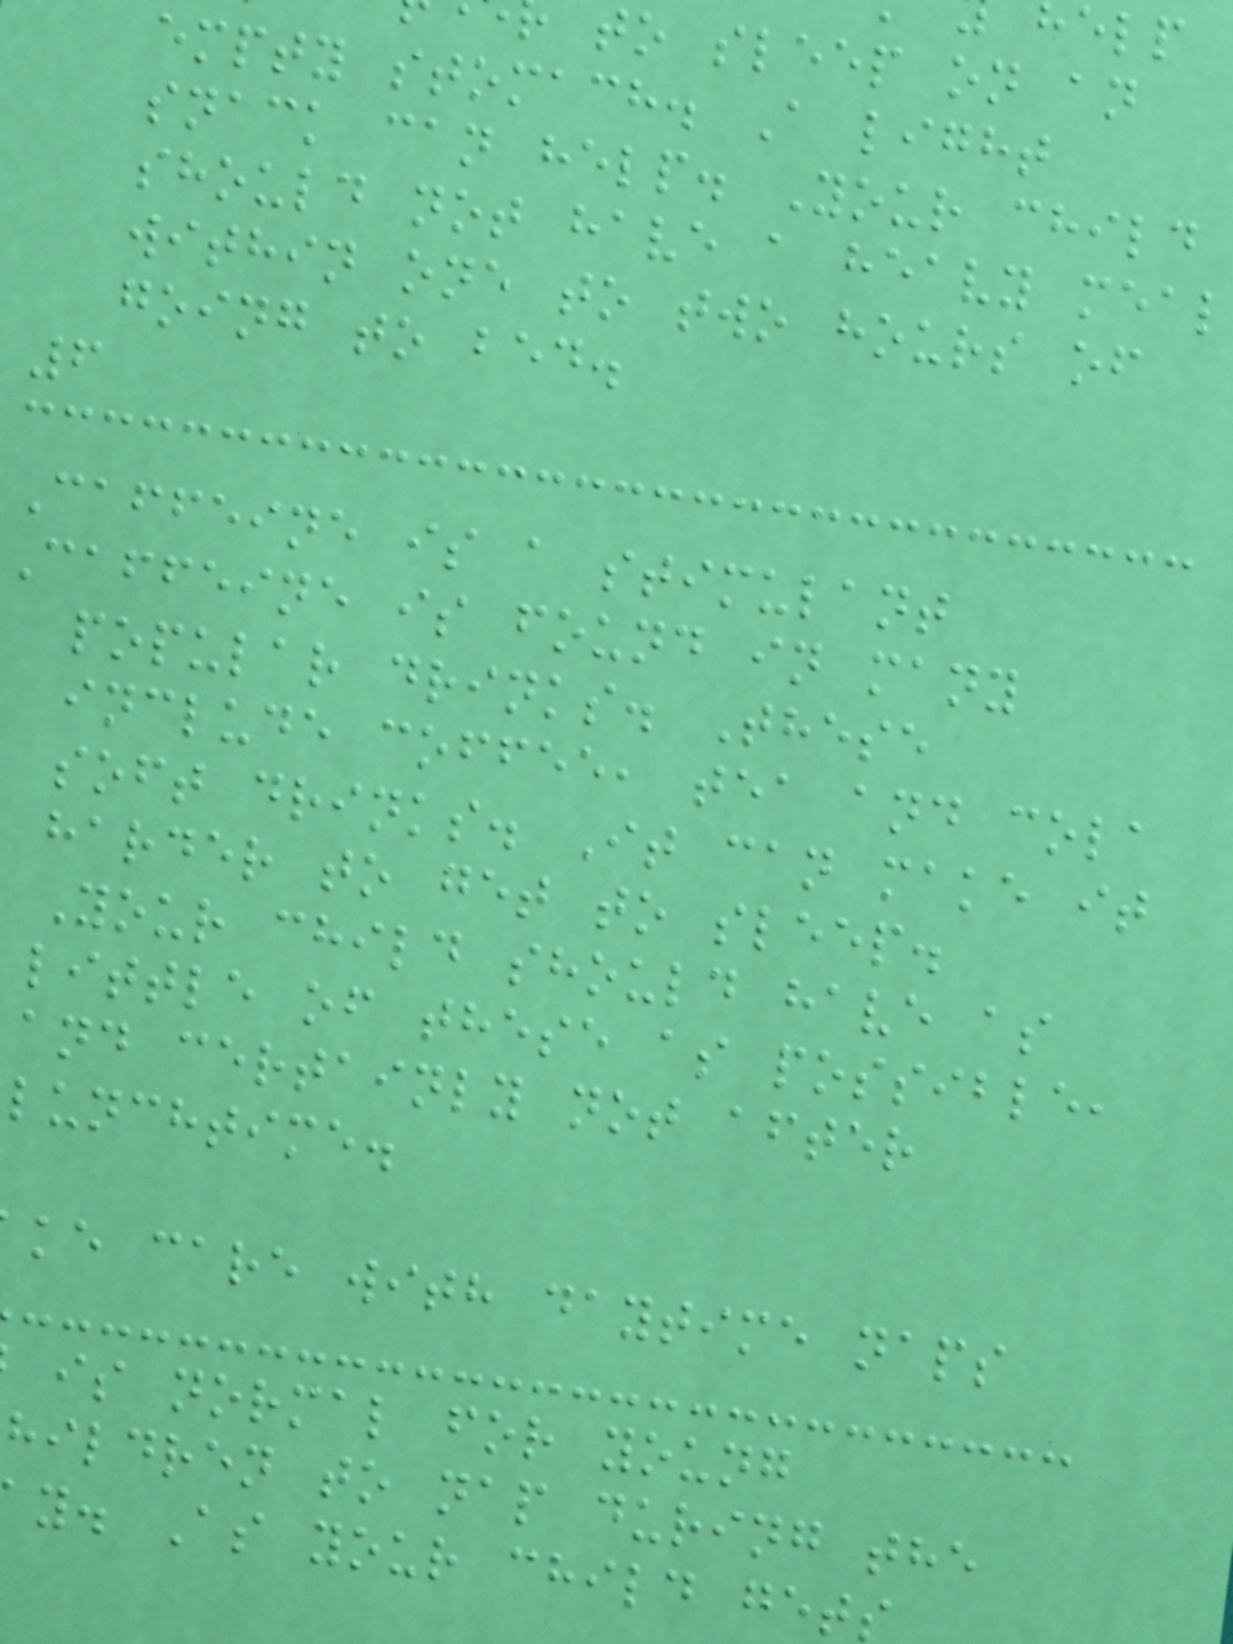to sleep on an
empty stomach. A light
snack can help. Your child
should not have a heavy meal
within one to two hours of
going to bed.
6
Caffeine is a stimulant
Caffeine is found in many
popular drinks. These
include coffee, tea and cola
soft drinks. It can make it
harder to get to sleep.
Your child should have as
little of these as possible,
and certainly not after
lunchtime.
ke care with daytime naps
is normal for young
hildren to nap during the
y. As your child get
